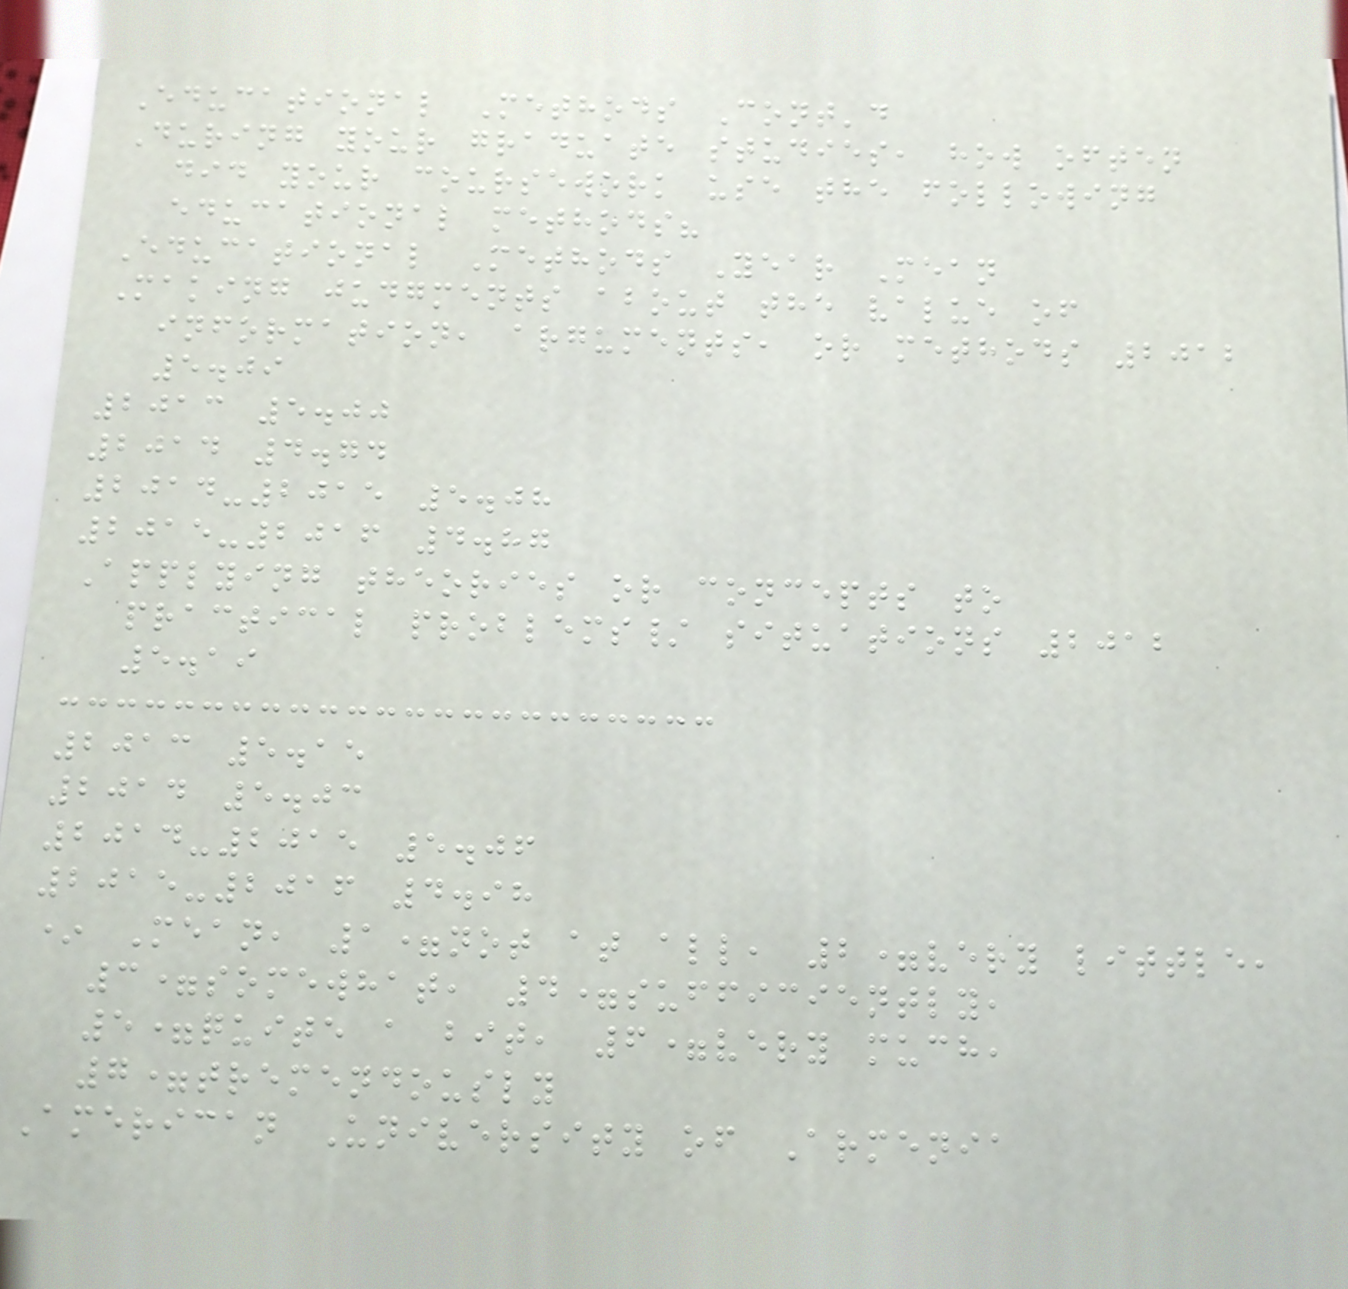Educational Methods Cont'd
During your graduate studies, how often
did your coursework use the following
educational methods?
Educational Methods Year Mean
Making judgments about the value of
information, arguments, or methods 2012
5.09
2013 5.00
2014 4.74
2014-2015 5.08
2015-2016 4.87
Applying theories or concepts to
practical problems/ situations 2012
5.19
2013 5.15
2014 5.03
2014-2015 5.06
2015-2016 4.98
* Mean, 1=not at all, 2=very little,
3=somewhat, 4=sufficiently,
5=quite a bit, 6=very much,
7=tremendously
American University of Armenia
